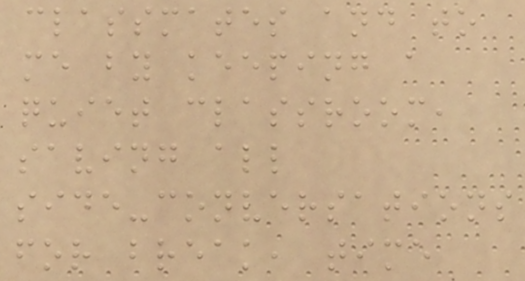classmates and to
me by keeping a
quiet classroom,
saving all
side-conversations
for break, time
